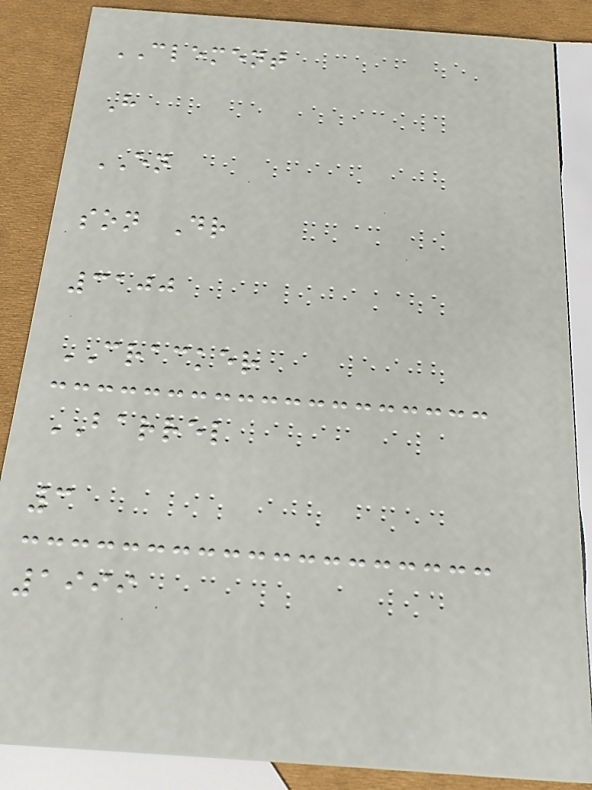CLEMENT
H
EN
son Dr
3100
CRACKER
BARREL
3
1999
